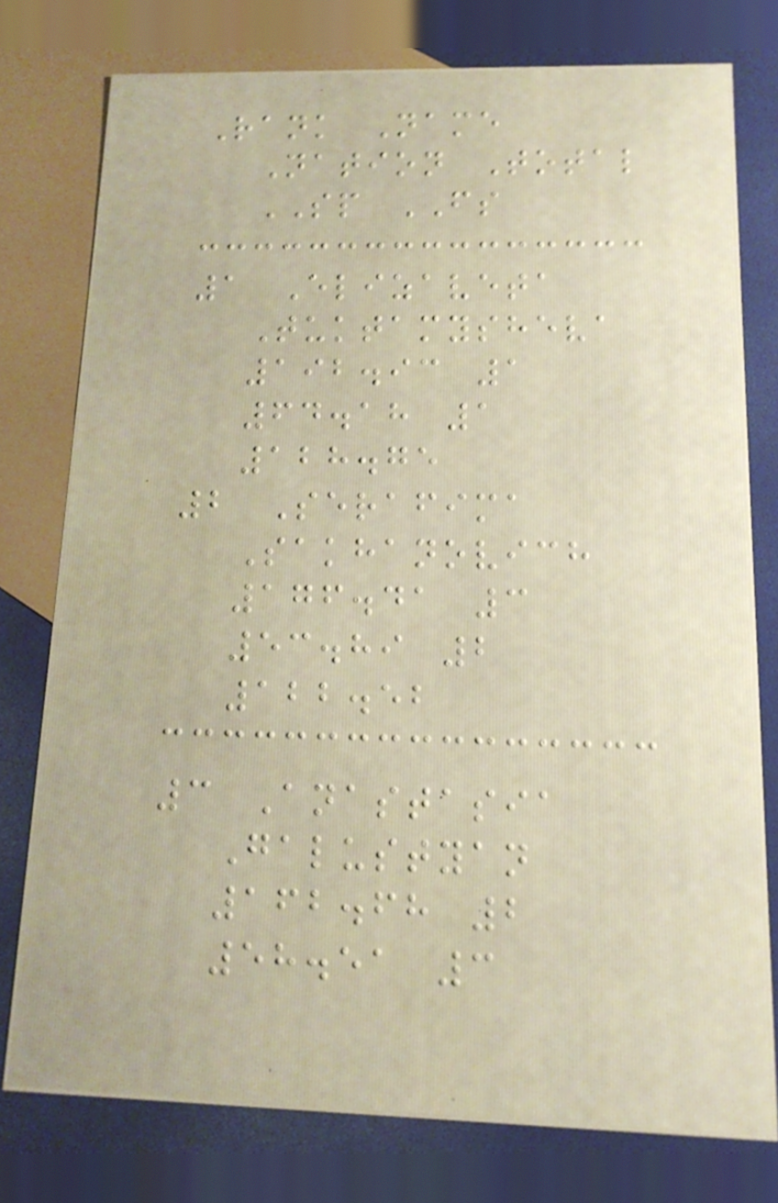Rank Name
Nation Total
SP FS
1 Elizaveta
Tuktamysheva
192.93 1
64.18 1
128.75
2 Serafima
Sakhanovich
176.41 3
53.89 2
122.52
3 Anastasia
Galustyan
162.68 2
58.51 3
